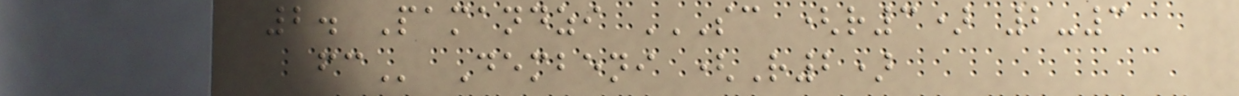2. Pamandzi SC (R3) 2-3
FC Dembeni (R2)
